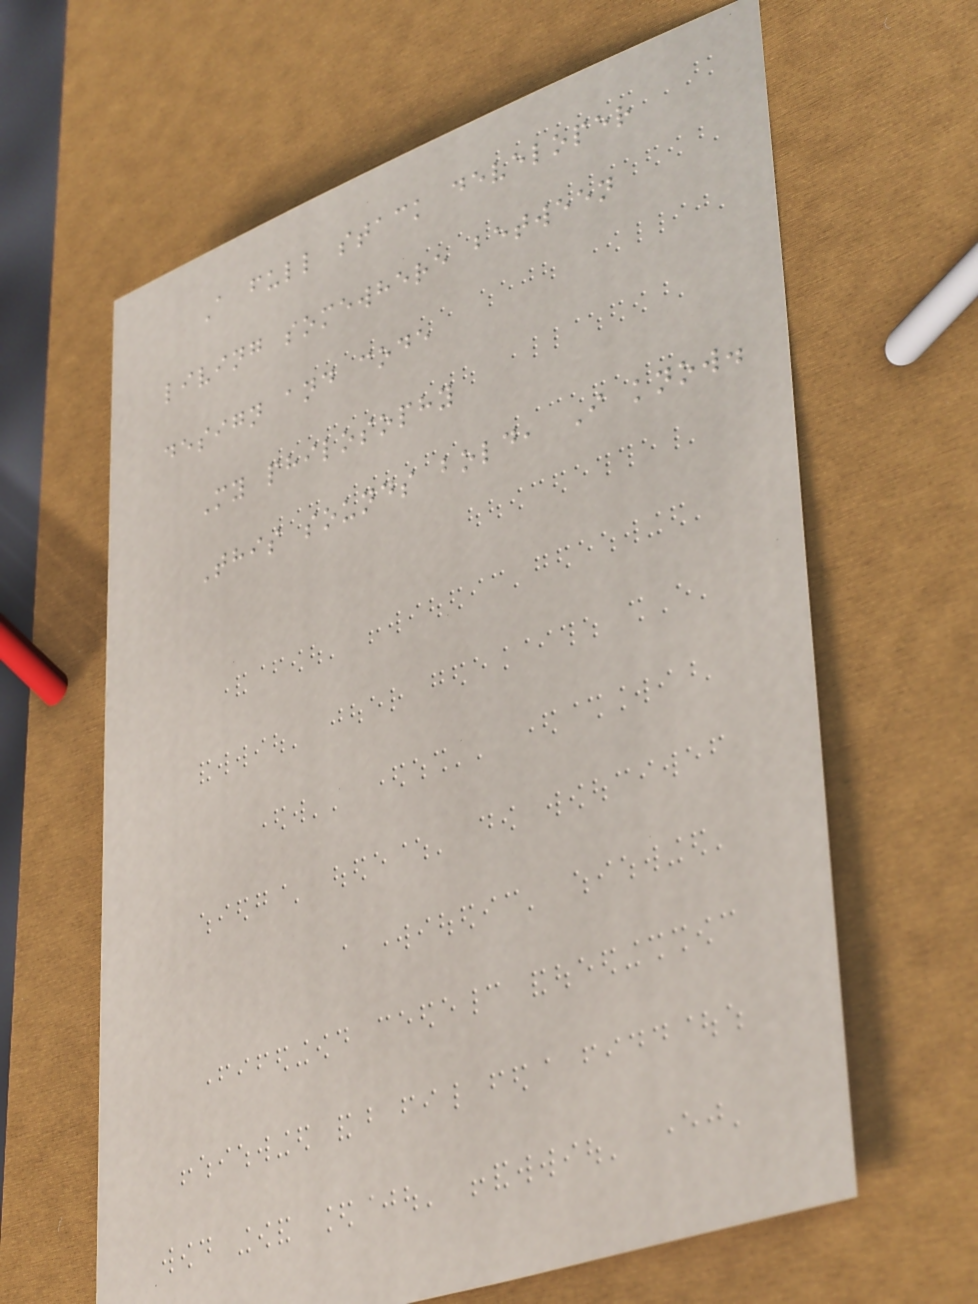A full stack developer
living somewhere between
design and code
My philosophy
This sounds bold, I know.
